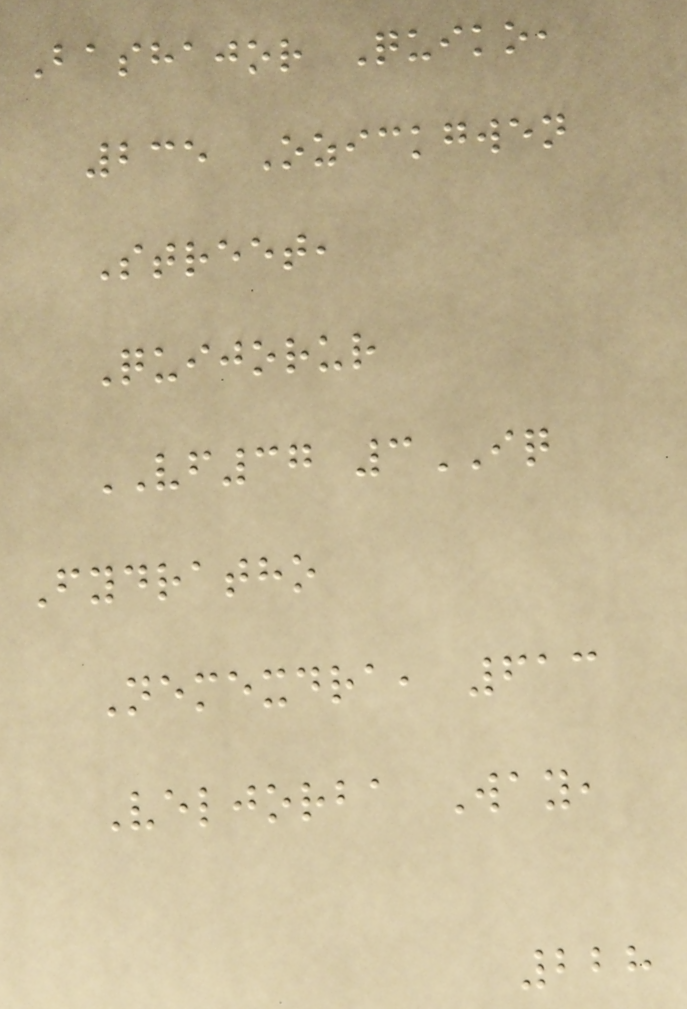Bashajor Quiko,
235 Ozickgwen
Street,
Quijorur
VF37 3IQ
Fydratho
Nemexdra, 613
Veljorba Way,
228
